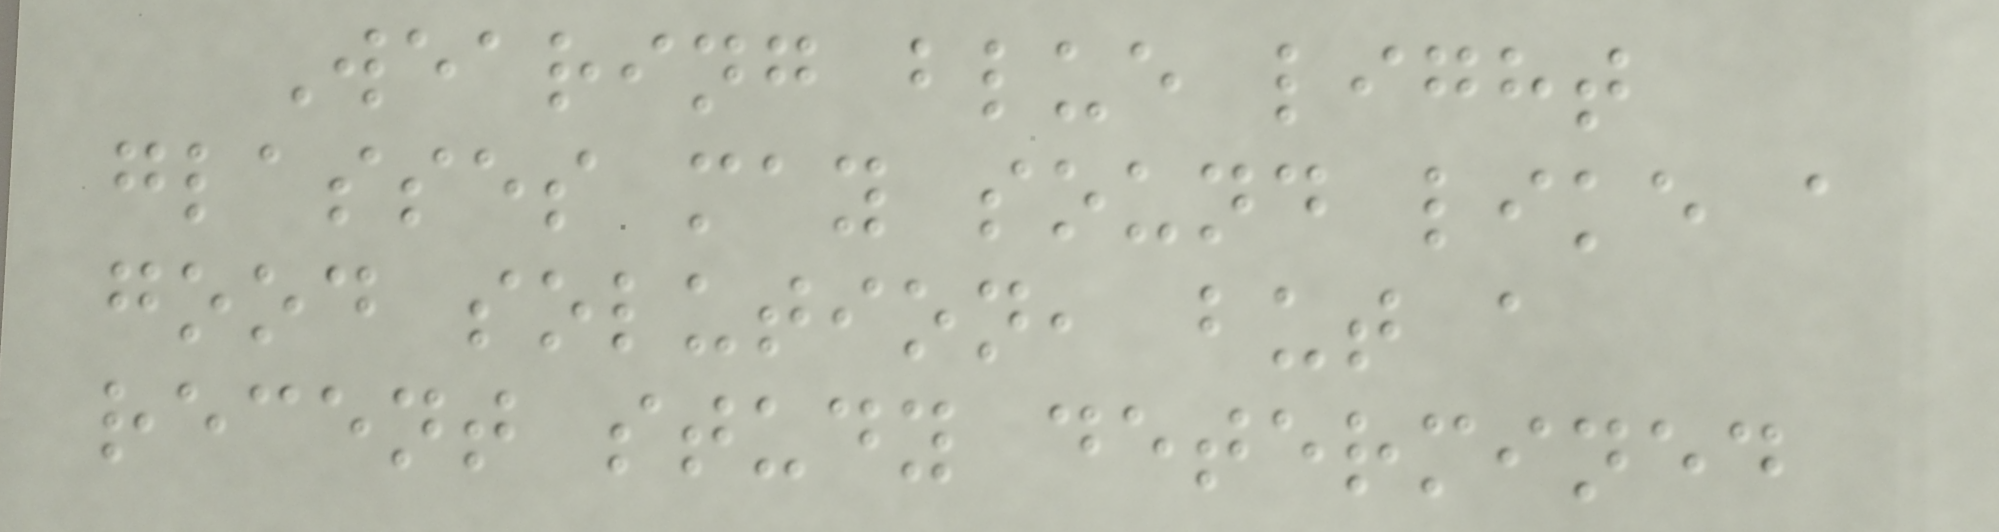Wearing blue light
glasses may sound like a
good solution, but a
recent study determined
